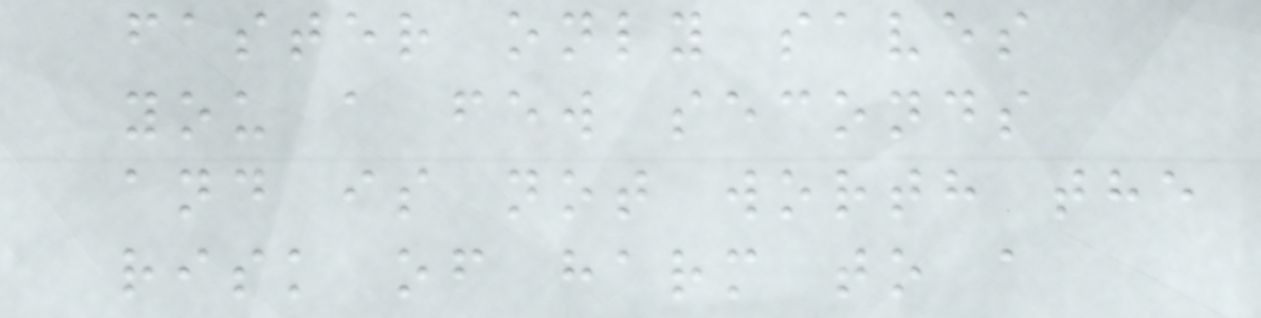faster only saves
you a few seconds
and is not worth the
risk of harm to a
